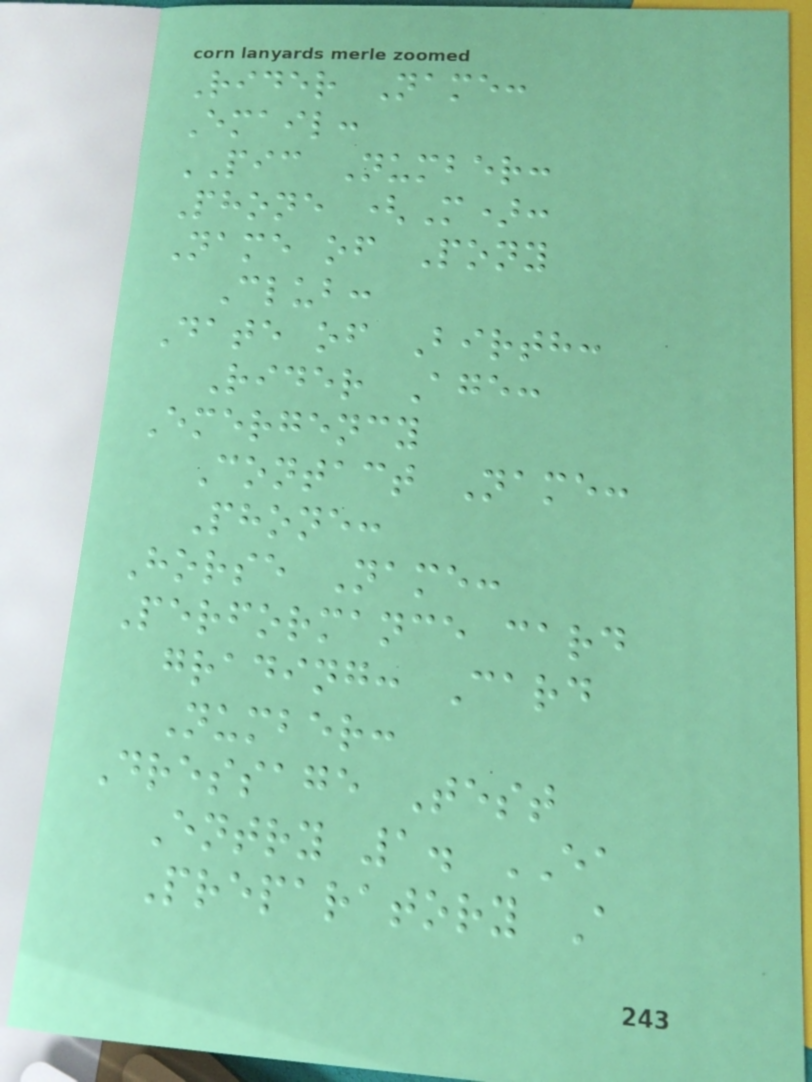Rider Name:
Email:
PIC Number:
Phone (M):
Name of Pony
Club:
Date of Birth:
Rider Age:
Emergency
Contact Name:
Phone:
Horse Name:
Performance card
grading: Card
Number:
Dressage Test
Entry 1. EA
Preparatory A
